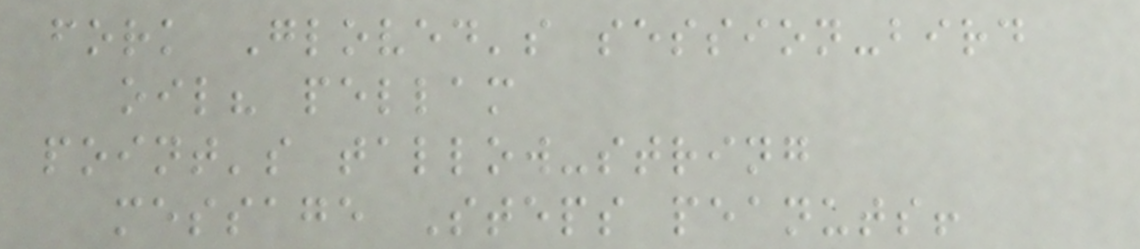fork Gloved's session-bird
oil? pellam
point's tallow-string
message Steps peanuts!
